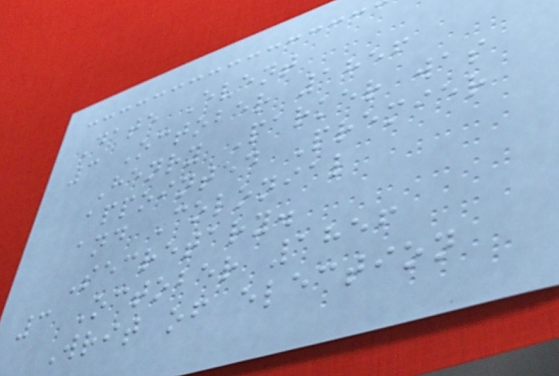Date Event
3 October 1856
Henry Parker was
appointed Premier
and Colonial
Secretary.
3 October 1856
Writ of election
